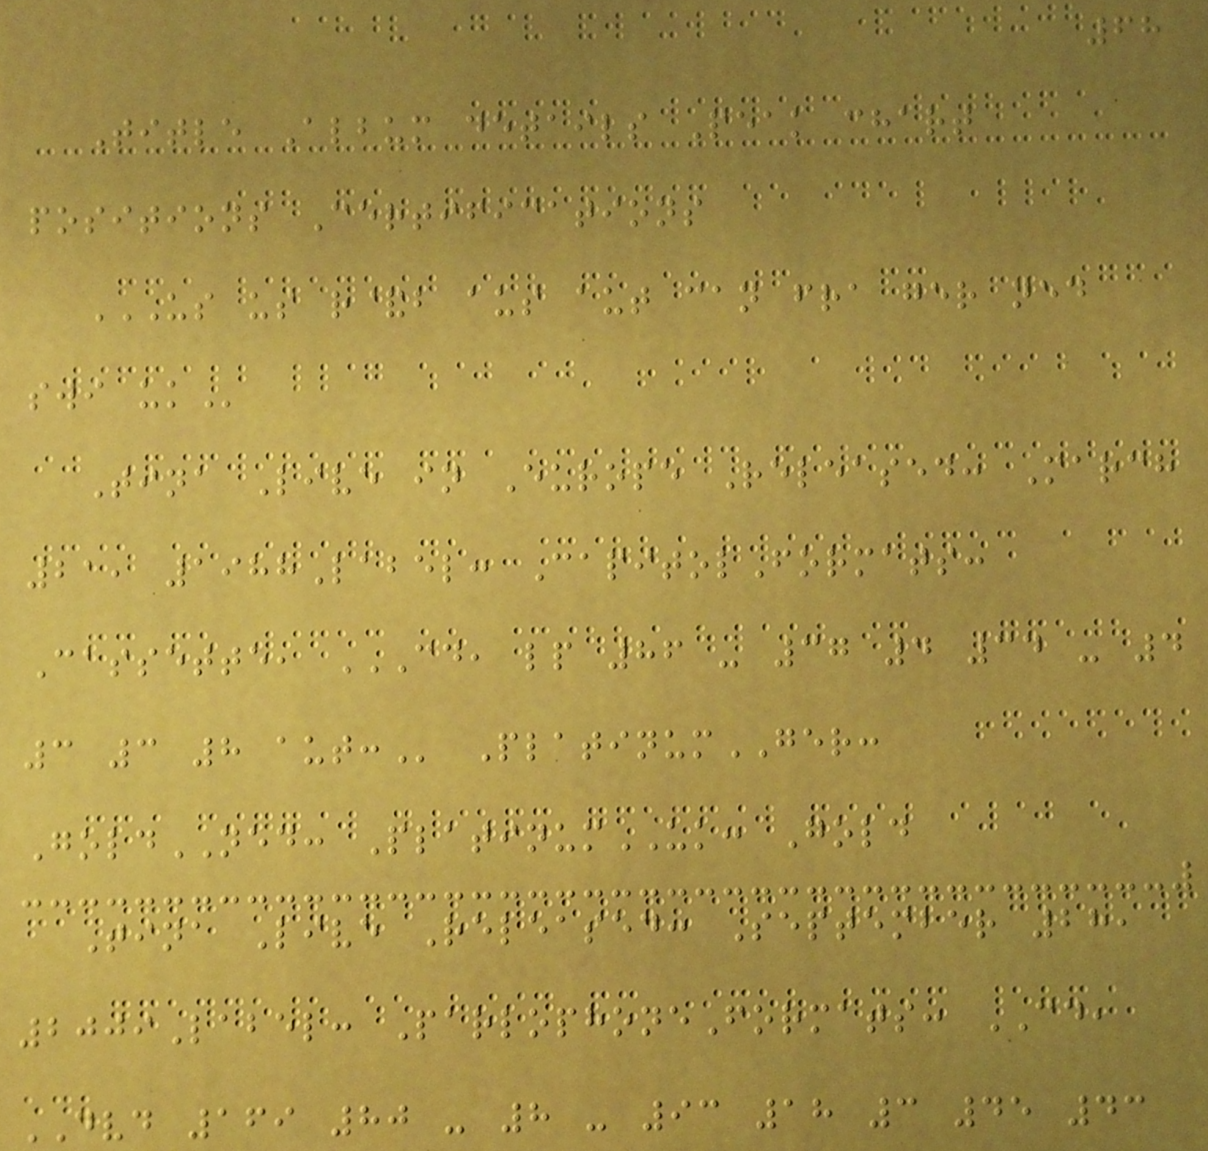68
Title Album details Peak chart
positions Certifications
US US R&B AUS AUT CAN FRA GER NED
SWI UK
Tina Live in Europe Released: March
21, 1988Label: CapitolFormats:
Cassette, CD, LP 86 - 37 4 34 - 4
3 3 8 AUT: PlatinumGER:
GoldNED: PlatinumUK: Gold
Tina Live Released: September 28,
2009Label: ParlophoneFormats: CD,
DVD 169 80 - 8 - 93 18 3 45 43
